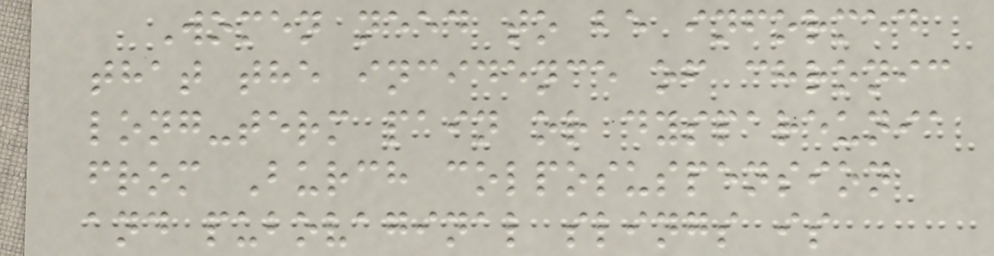Women need to be informed
that the incidence of chronic
long-term pain or dyspareunia
from Burch colposuspension
and pubovaginal slings is
